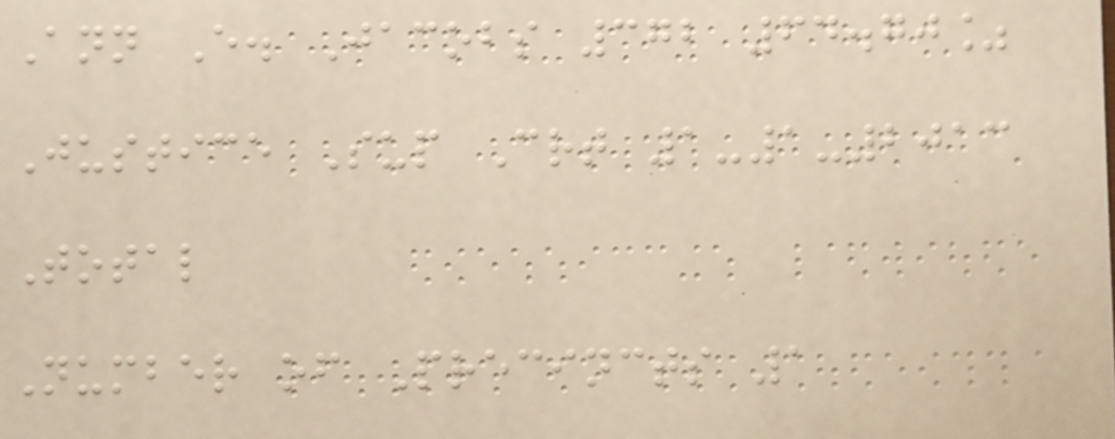Ann E. Jacobs 372 64.70%
Justice Sup Crt 1-1-2013
Total
Number of Precincts 1
